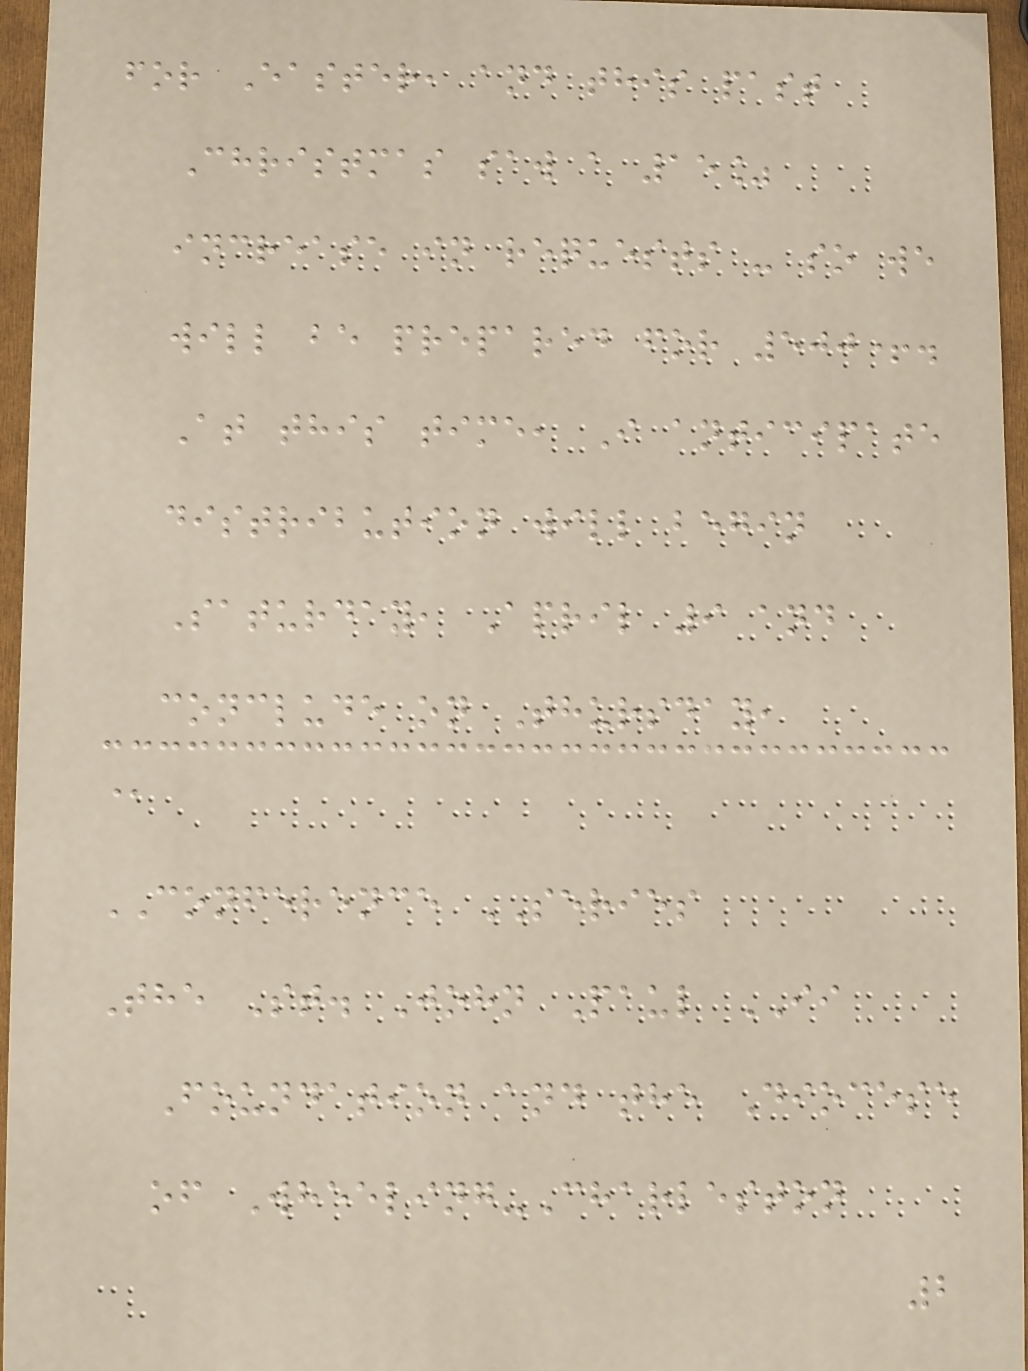for Easter, and this past
Christmas saw a 15%
increase in requests - so we
will be prepared for 500+.
At this time, I anticipate
distribution will begin
Saturday, April 9 and
conclude on Thursday,
@
CONFERENCE SERIES
The St. John Paul II
Foundation and the Diocese
of Wheeling-Charleston
2
